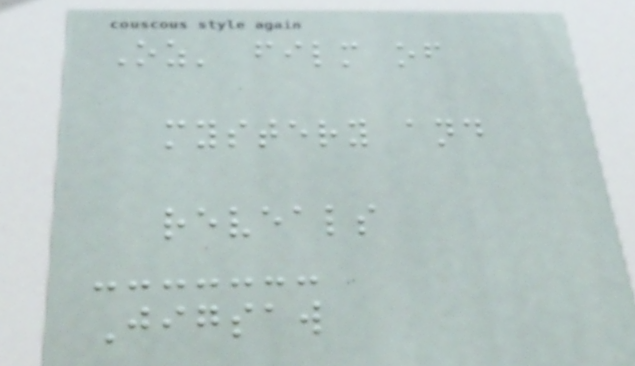Oz' film of
mystery and
reveals
Jigsaw
